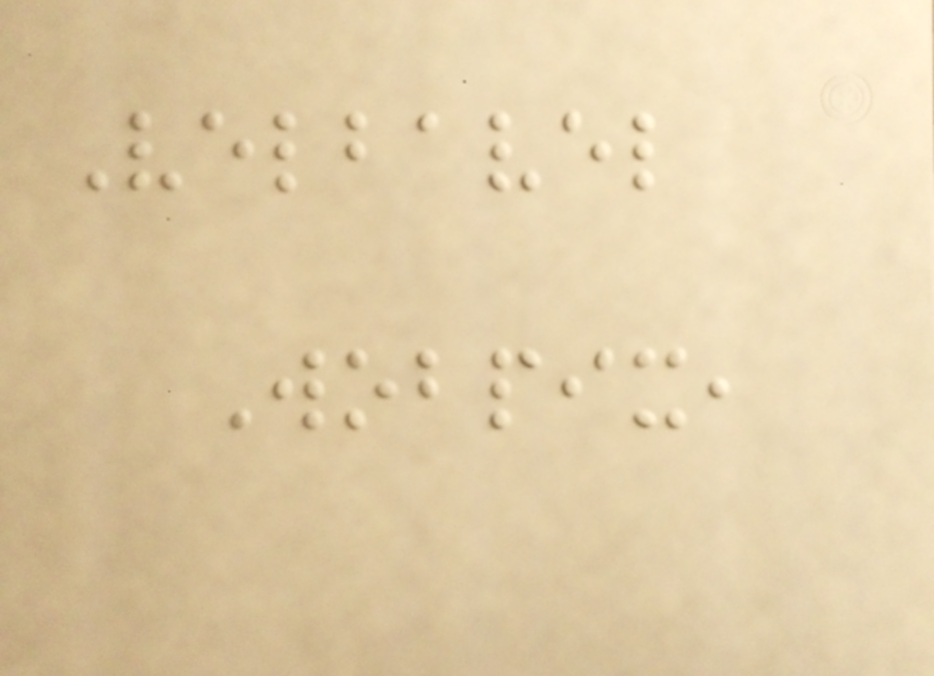Velbavel
Wobpix,
